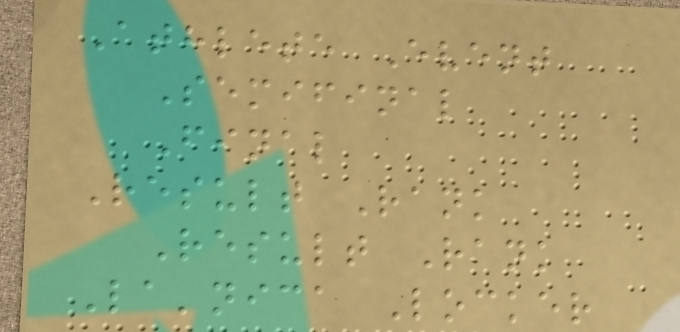Athlete Event
Semifinal
Final
Result Rank
Result Rank
La'nica Locker
